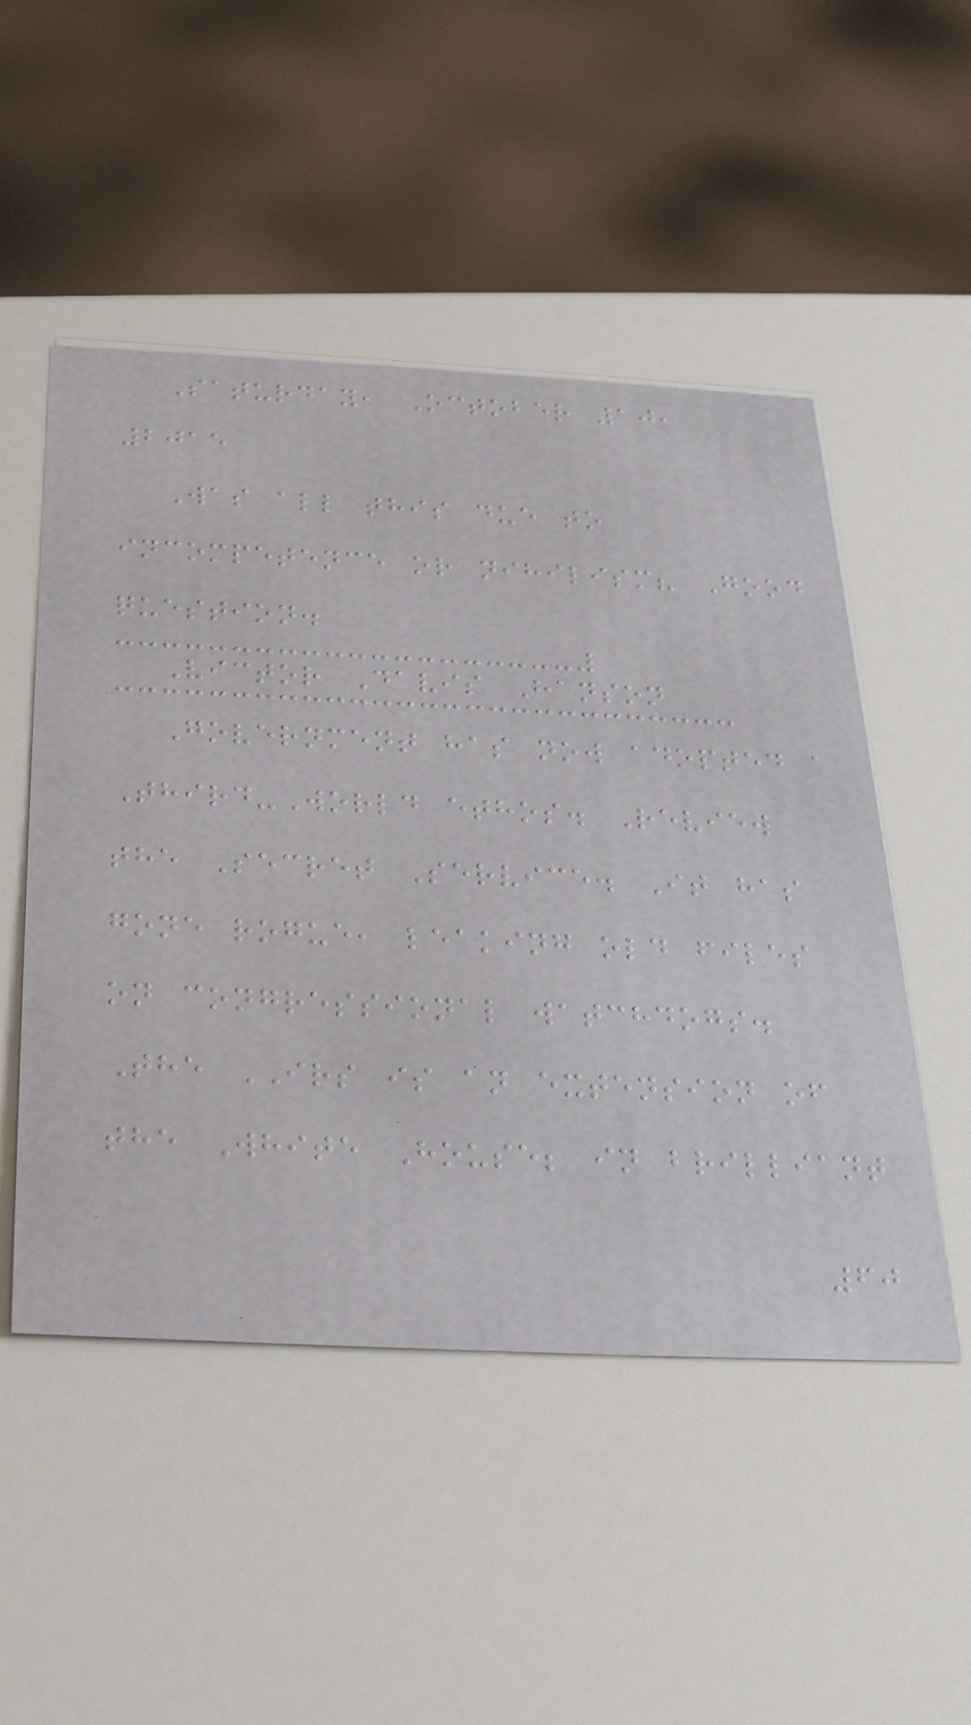Saturday, October 10,
2015
Was all this due to
incompetence or nihilism? Good
question.
Victor Davis Hanson
Government has now adopted a
Third-World ethos. Review
the Secret Service. It has
gone rogue, leaking old files
on congressional watchdogs.
The IRS is an extension of
the White House; in brilliant
60
